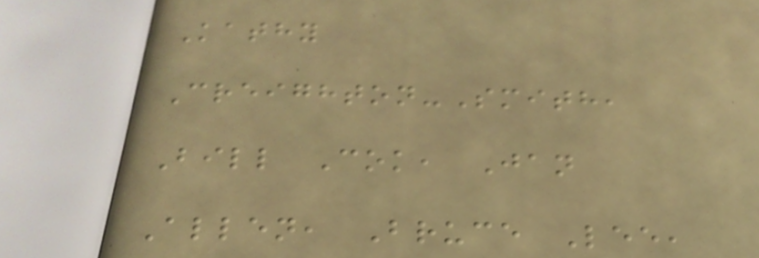Kathy
Creighton-Smith,
Bill Cok, Jan
Allen, Bruce Lee,
